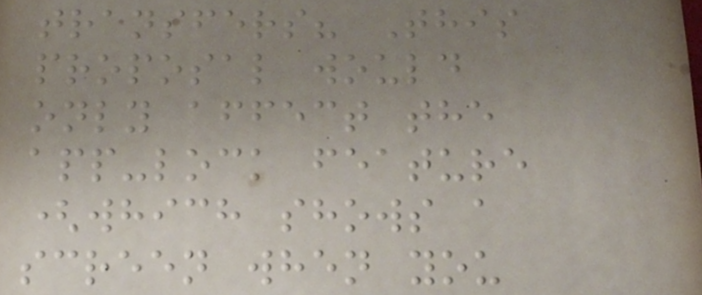transfers? This
proposal would
only affect the
app-lock feature
(which shows a
screen when you
